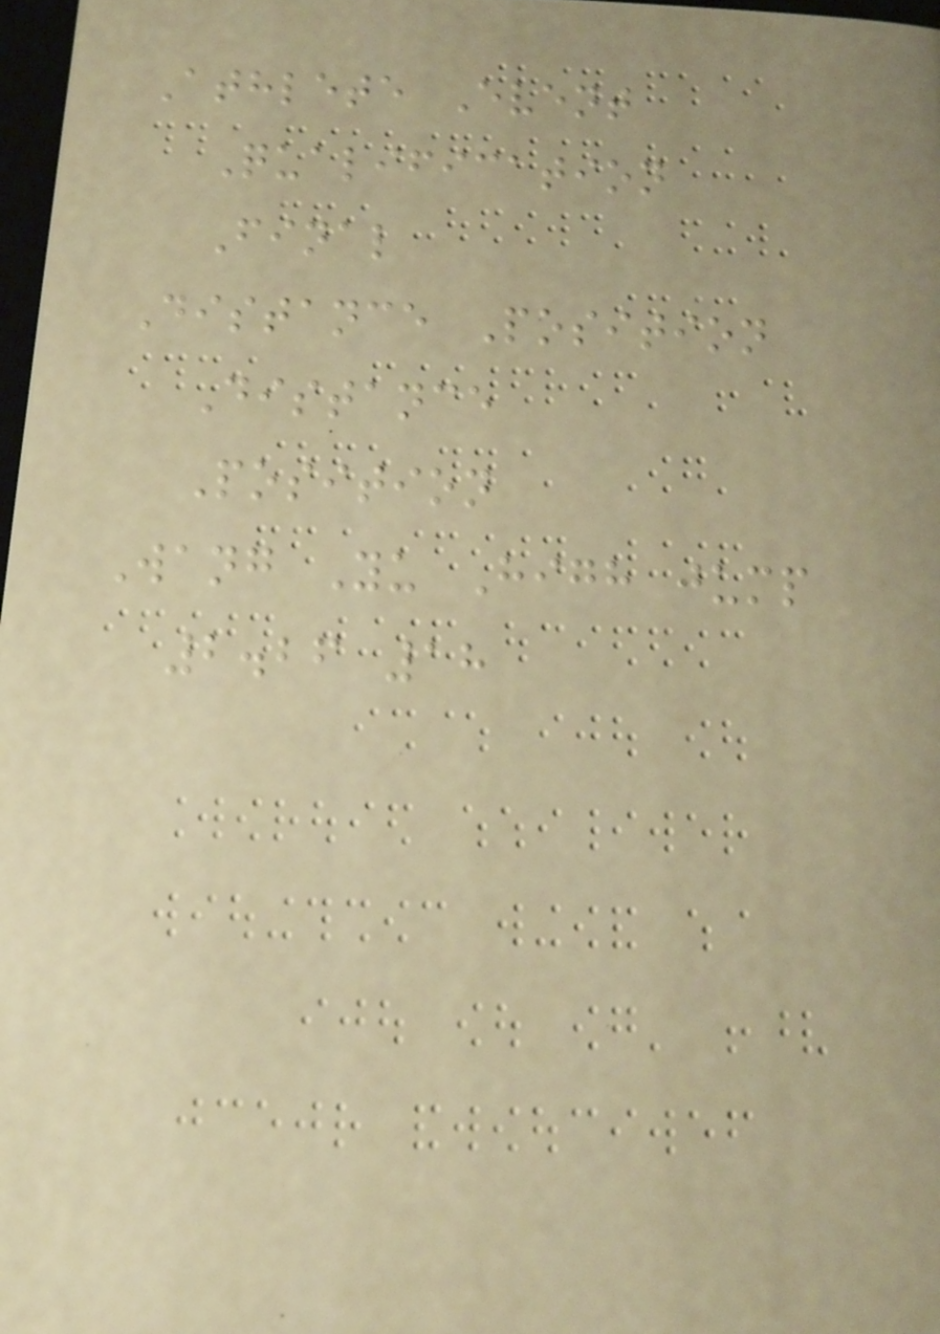Athlete Event
Qualification
Final
Distance Position
Distance
Position
Wang Yu High jump
2.26 18
